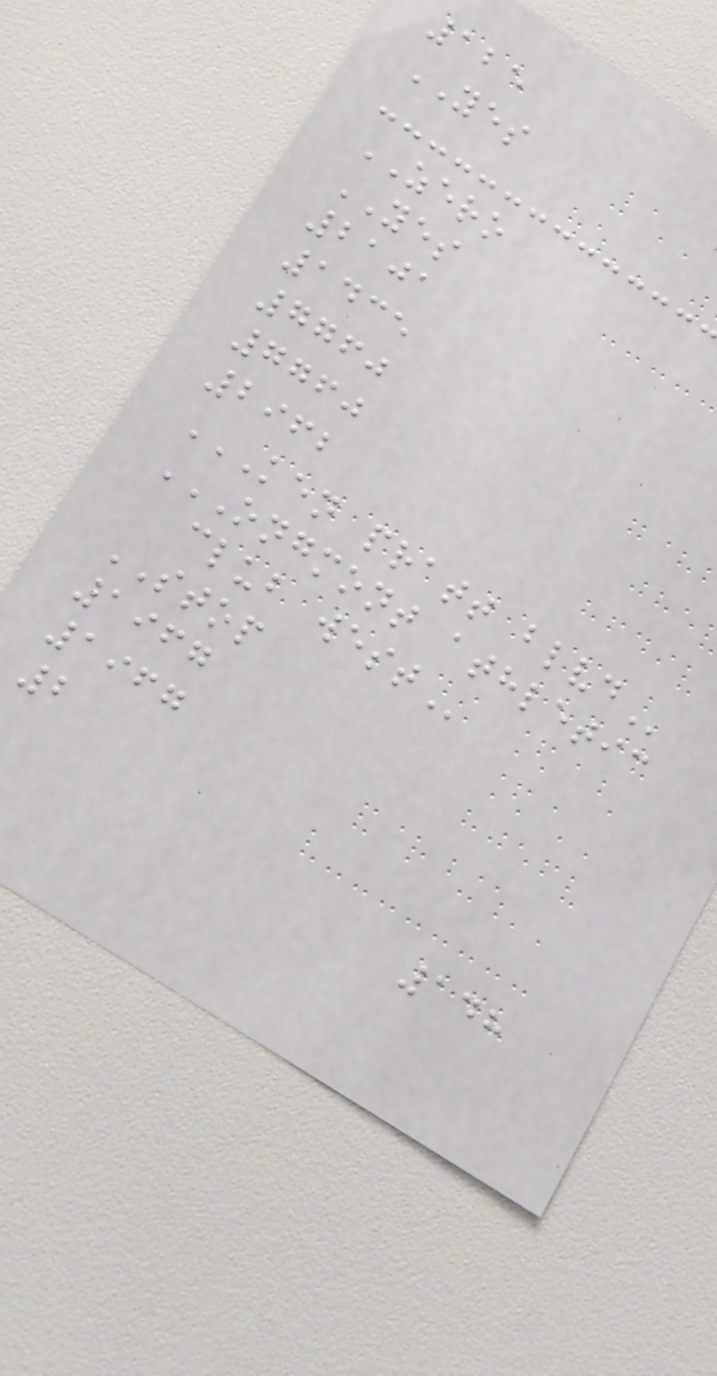125
YES
ZERO
YES
2101
1435
7760
7760
2962
KEN PRATT BLVD
ONGMONT ATHLETIC
CLUB WEST
STOP
1967
1967
2
148
